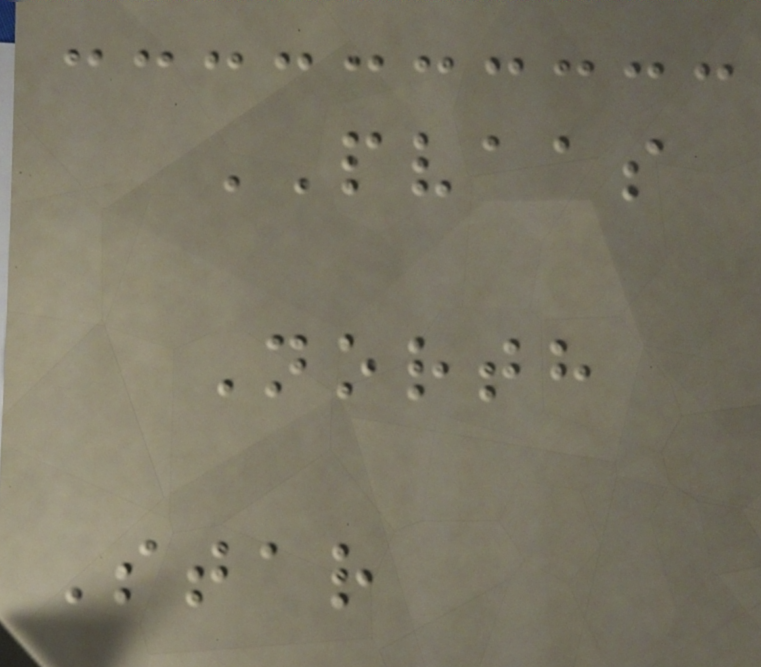PVAAS
North
Star
